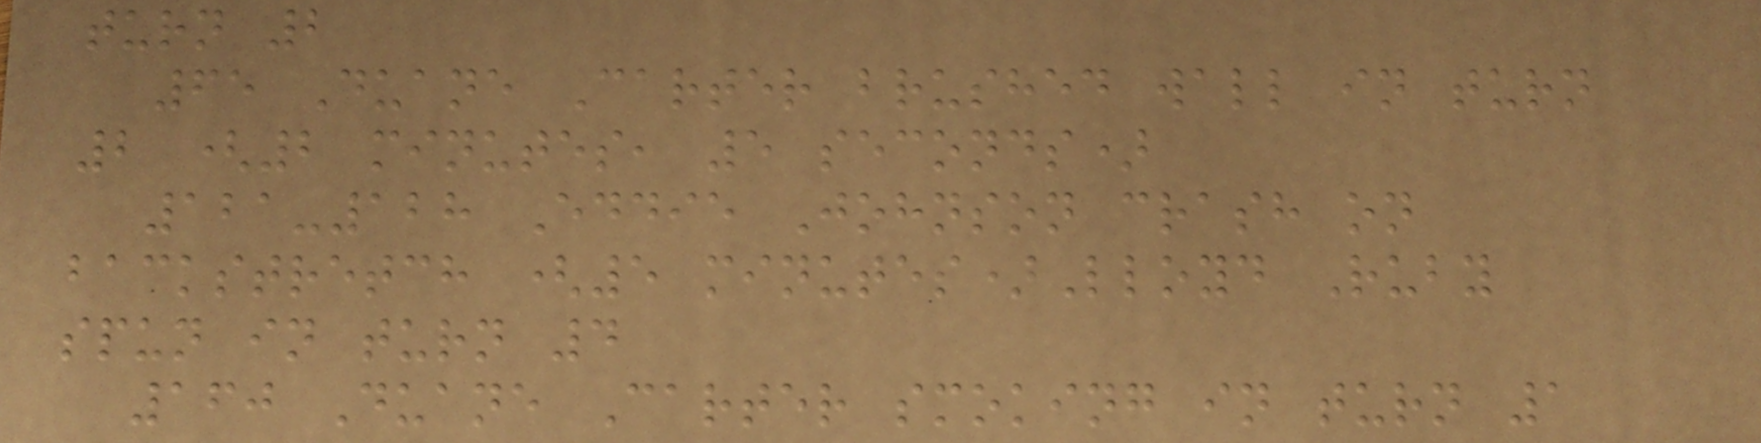turn 2
65 Duane Carter brushed wall in turn
2 (2 minutes, 5 seconds)
121-128 Eddie Johnson crash on
backstretch (5 minutes)Lloyd Ruby
spun in turn 4
160 Duane Carter smoking in turn 1
